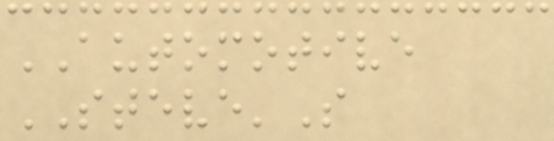AUTOMOTIVE
STEVE'S
